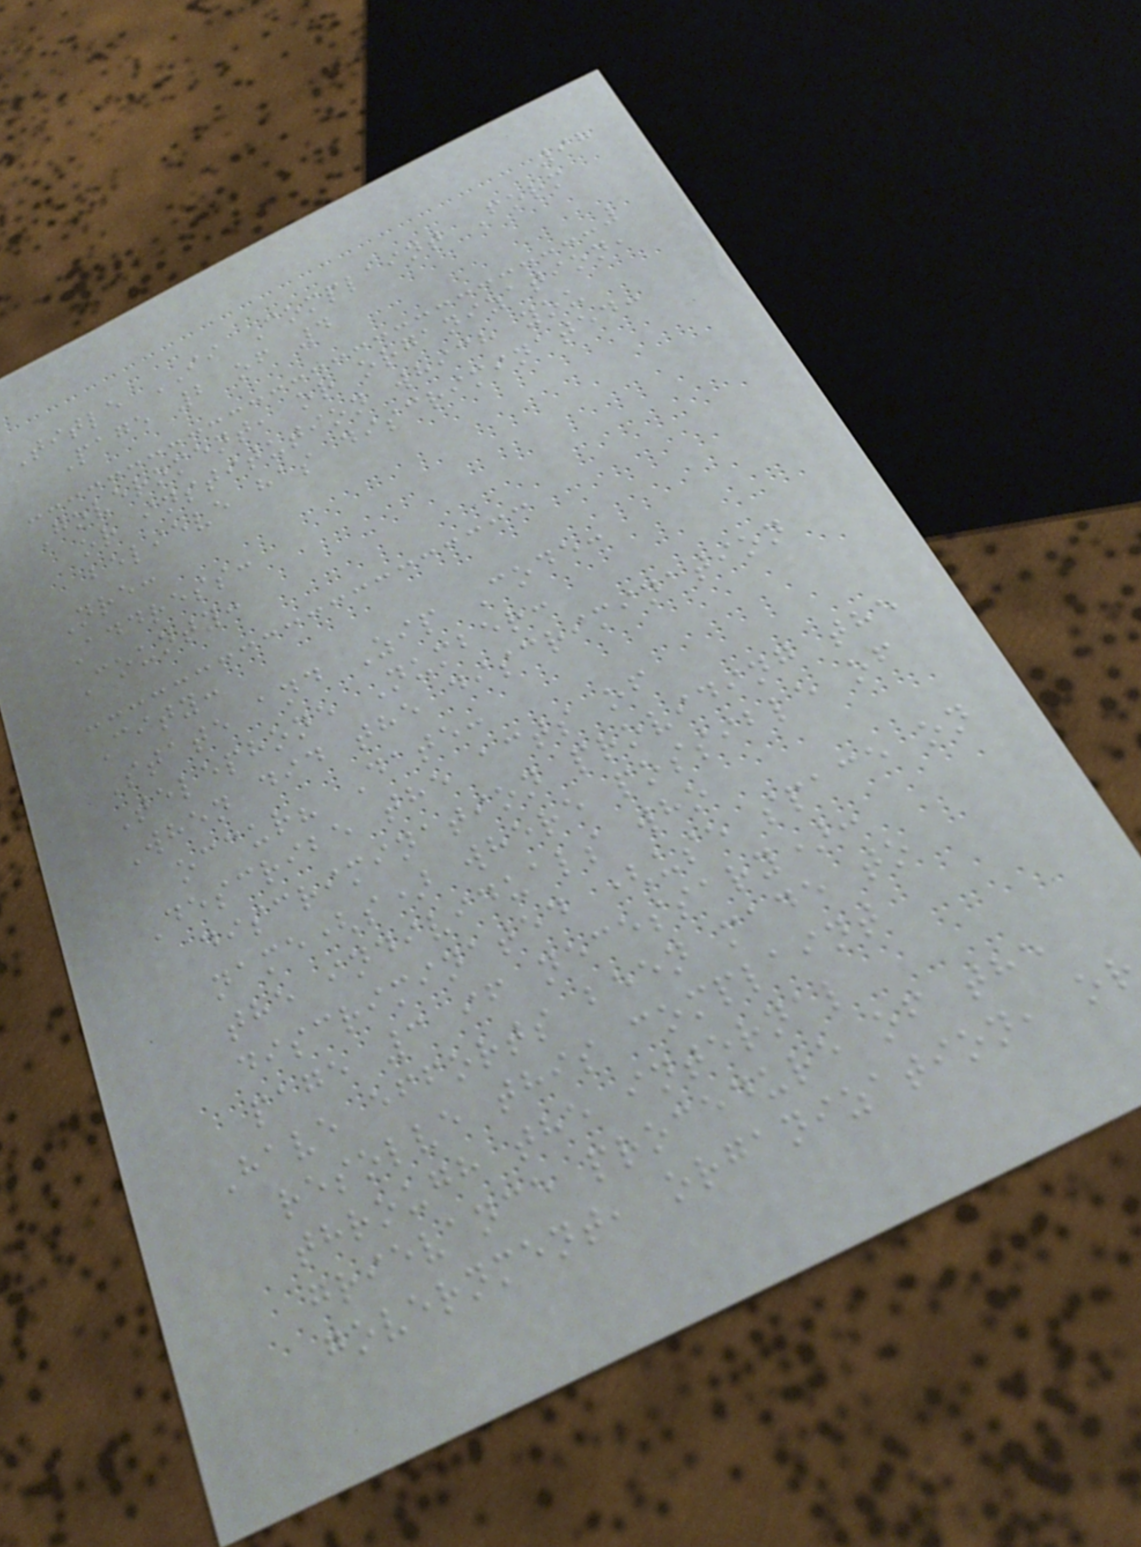98
Title II Complaint Form
Page 2 of 4
Government, or organization,
or institution which you
believe has discriminated:
Nre:
Address:
County:
City:
State and Zip Code:
Telephone Number:
When did the discrimination
occur? Date:
Describe the acts of
discrimination providing the
name(s) where possible of
the individuals who
discriminated (use space on
page 3 if necessary):
Have efforts been made to
resolve this complaint
through the internal
grievance procedure of the
government, organization, or
